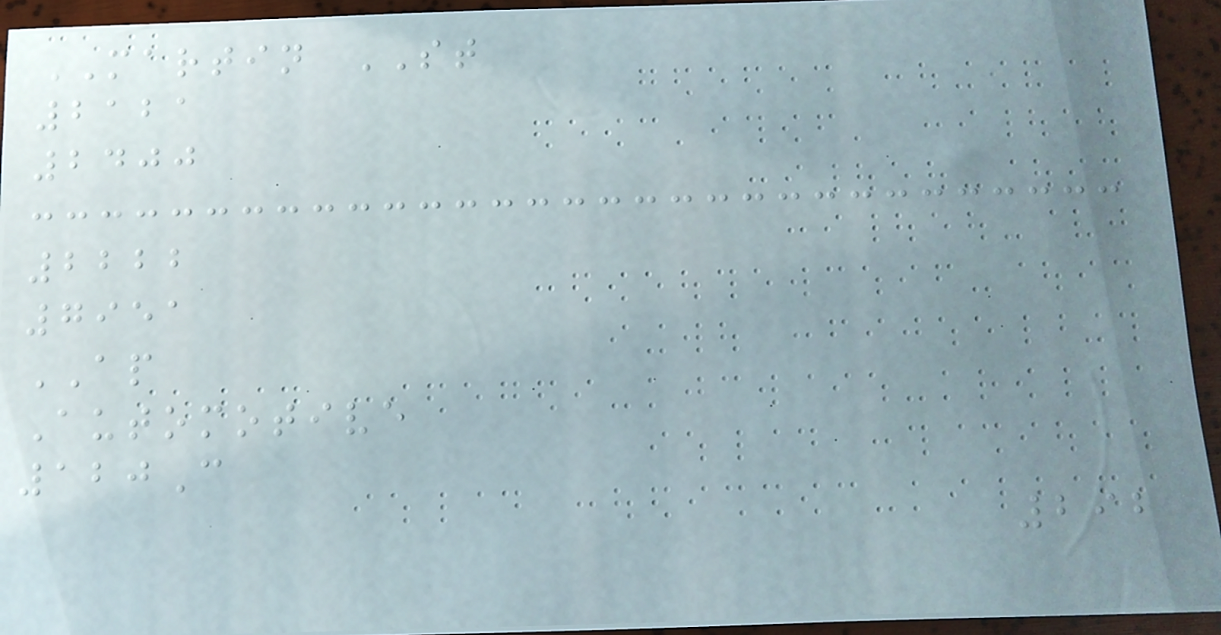MARTIN ST
2121
2400
2222
7951
AP
Automotive
120C
292
